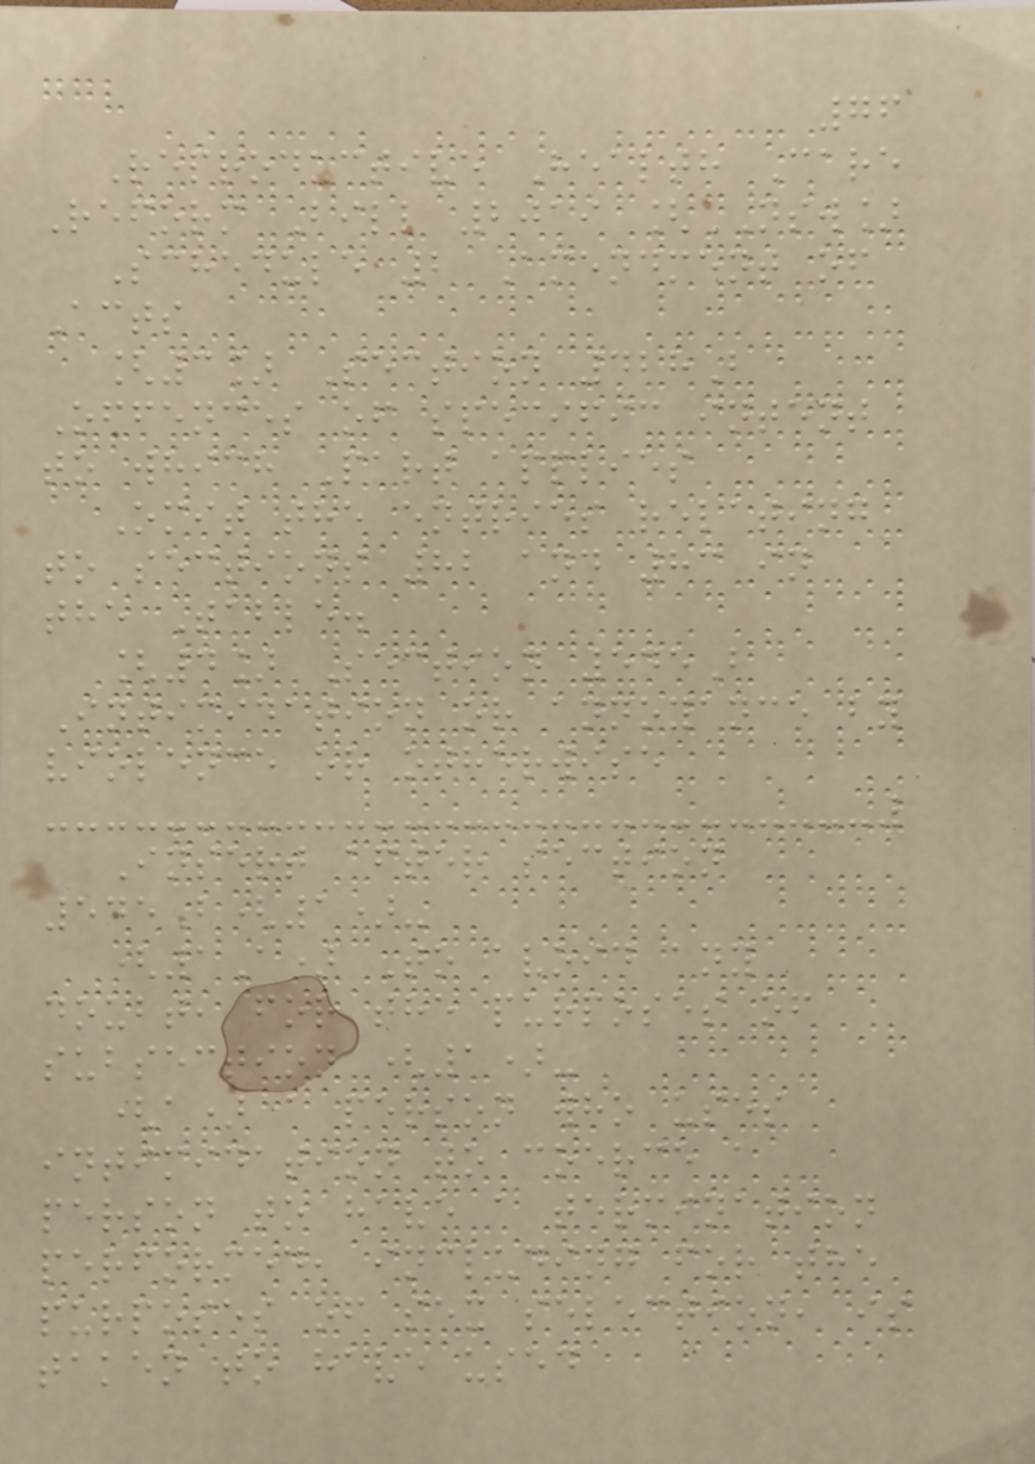76
Reproductive Health Care
Reform Bill 2019 [NSW]
Schedule 2 Amendment of
Acts
[3] Section 428B
Offences of specific intent
to which Part applies
Omit the entries relating
to sections 82 and 83 in
the Table.
[4] Section 545B
Intimidation or annoyance by
violence or otherwise
Insert after section
545B(1)-
(1A) To avoid any
doubt, for the purposes of
subsection (1)-
(a) a person who uses
intimidation to coerce a
person to have a termination
performed, including for the
purposes of sex selection, is
taken to have used
